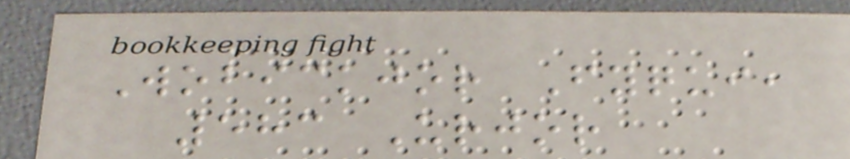Wobickjor Fyqui,
583 Urjor
